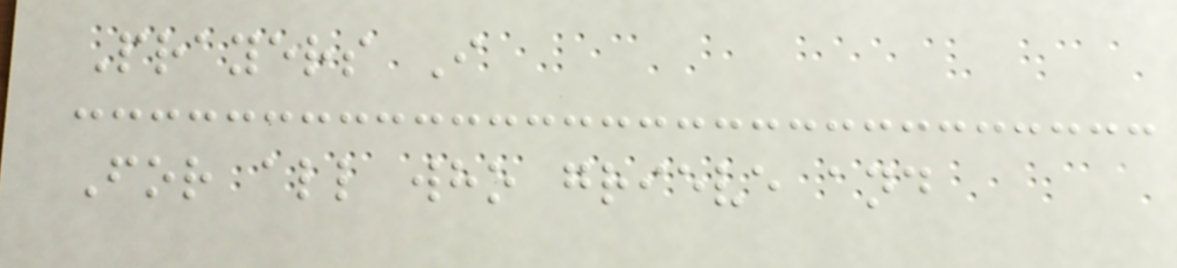Prayers I
For all who grieve and
